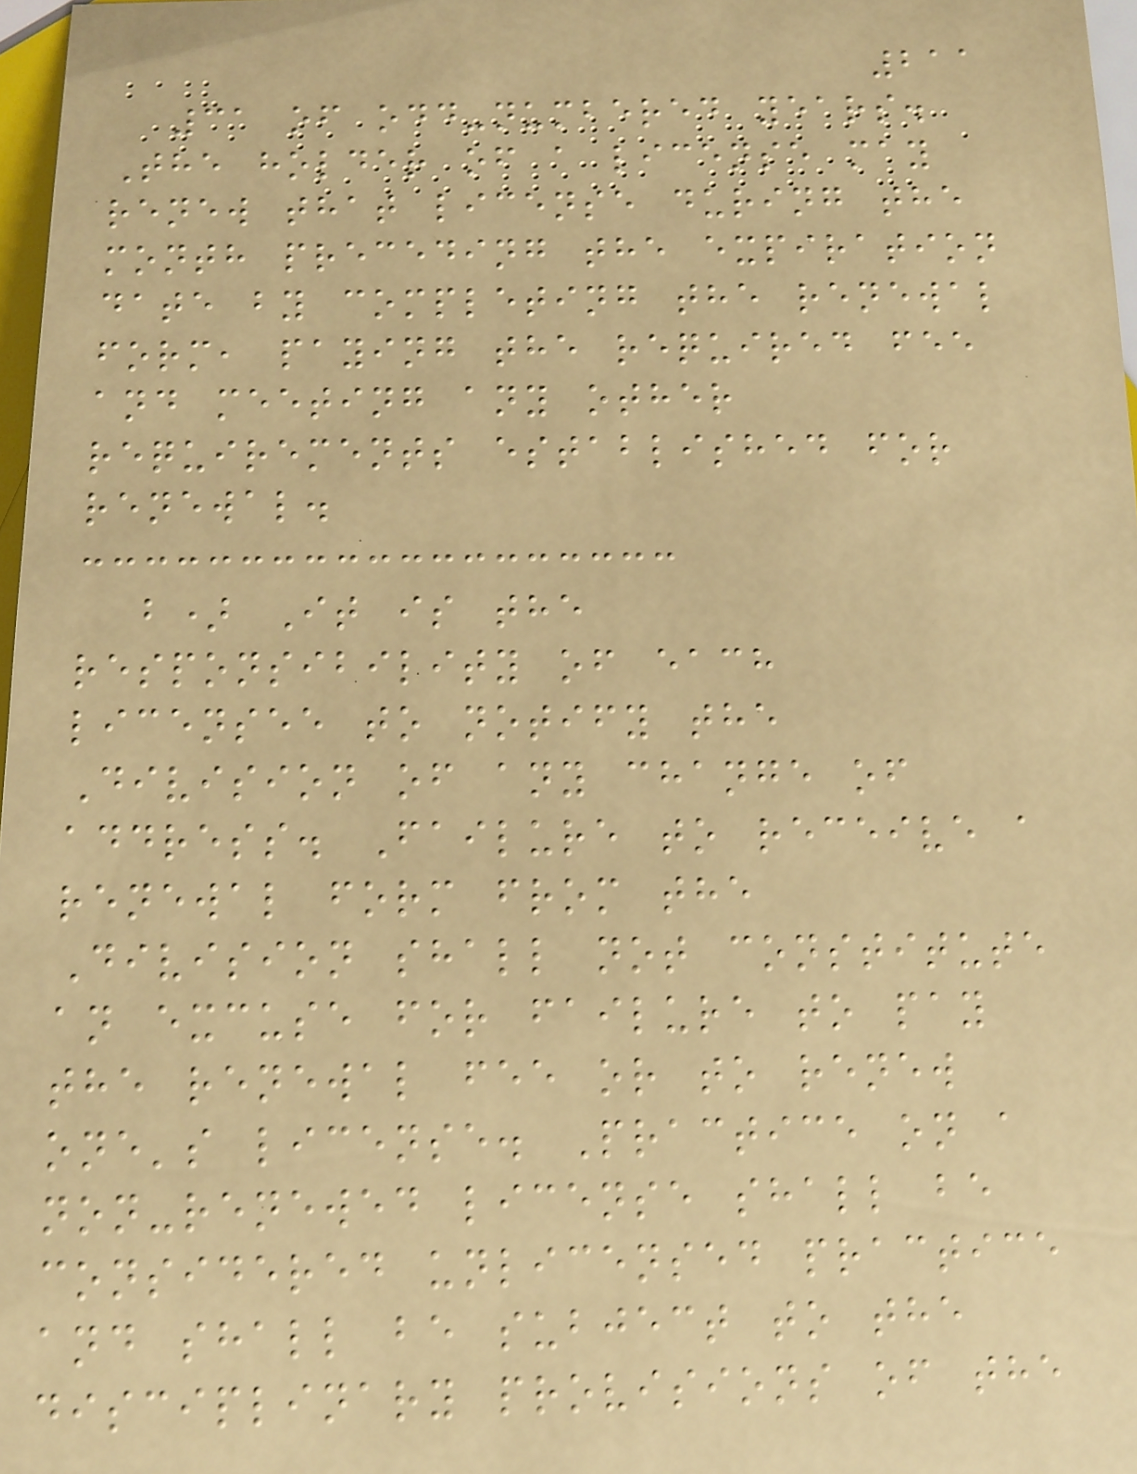211
31 of odd-numbered years.
The holder of a license may
renew that license during the
month preceding the expiration
date by completing the renewal
form, paying the required fee
and meeting any other
requirements established for
renewal.
b) It is the
responsibility of each
licensee to notify the
Division of any change of
address. Failure to receive a
renewal form from the
Division shall not constitute
an excuse for failure to pay
the renewal fee or to renew
one's license. Practice on a
non-renewed license shall be
considered unlicensed practice
and shall be subject to the
disciplinary provisions of the
